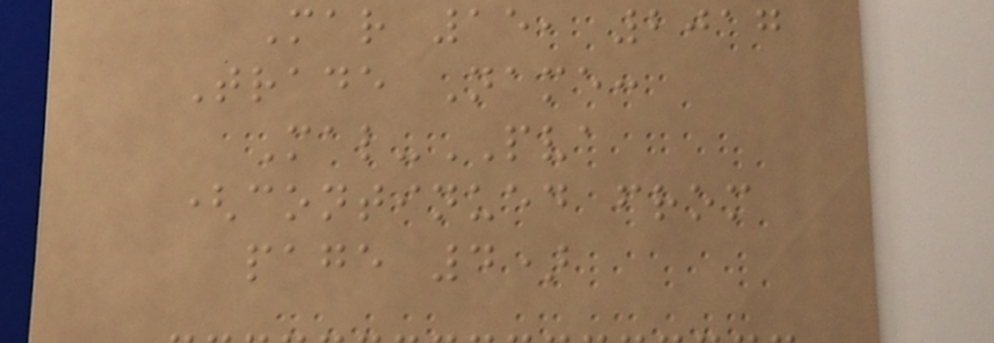Mar 15, 2017
Trade Name:
Mal-PVA
(continued from
page 4)
